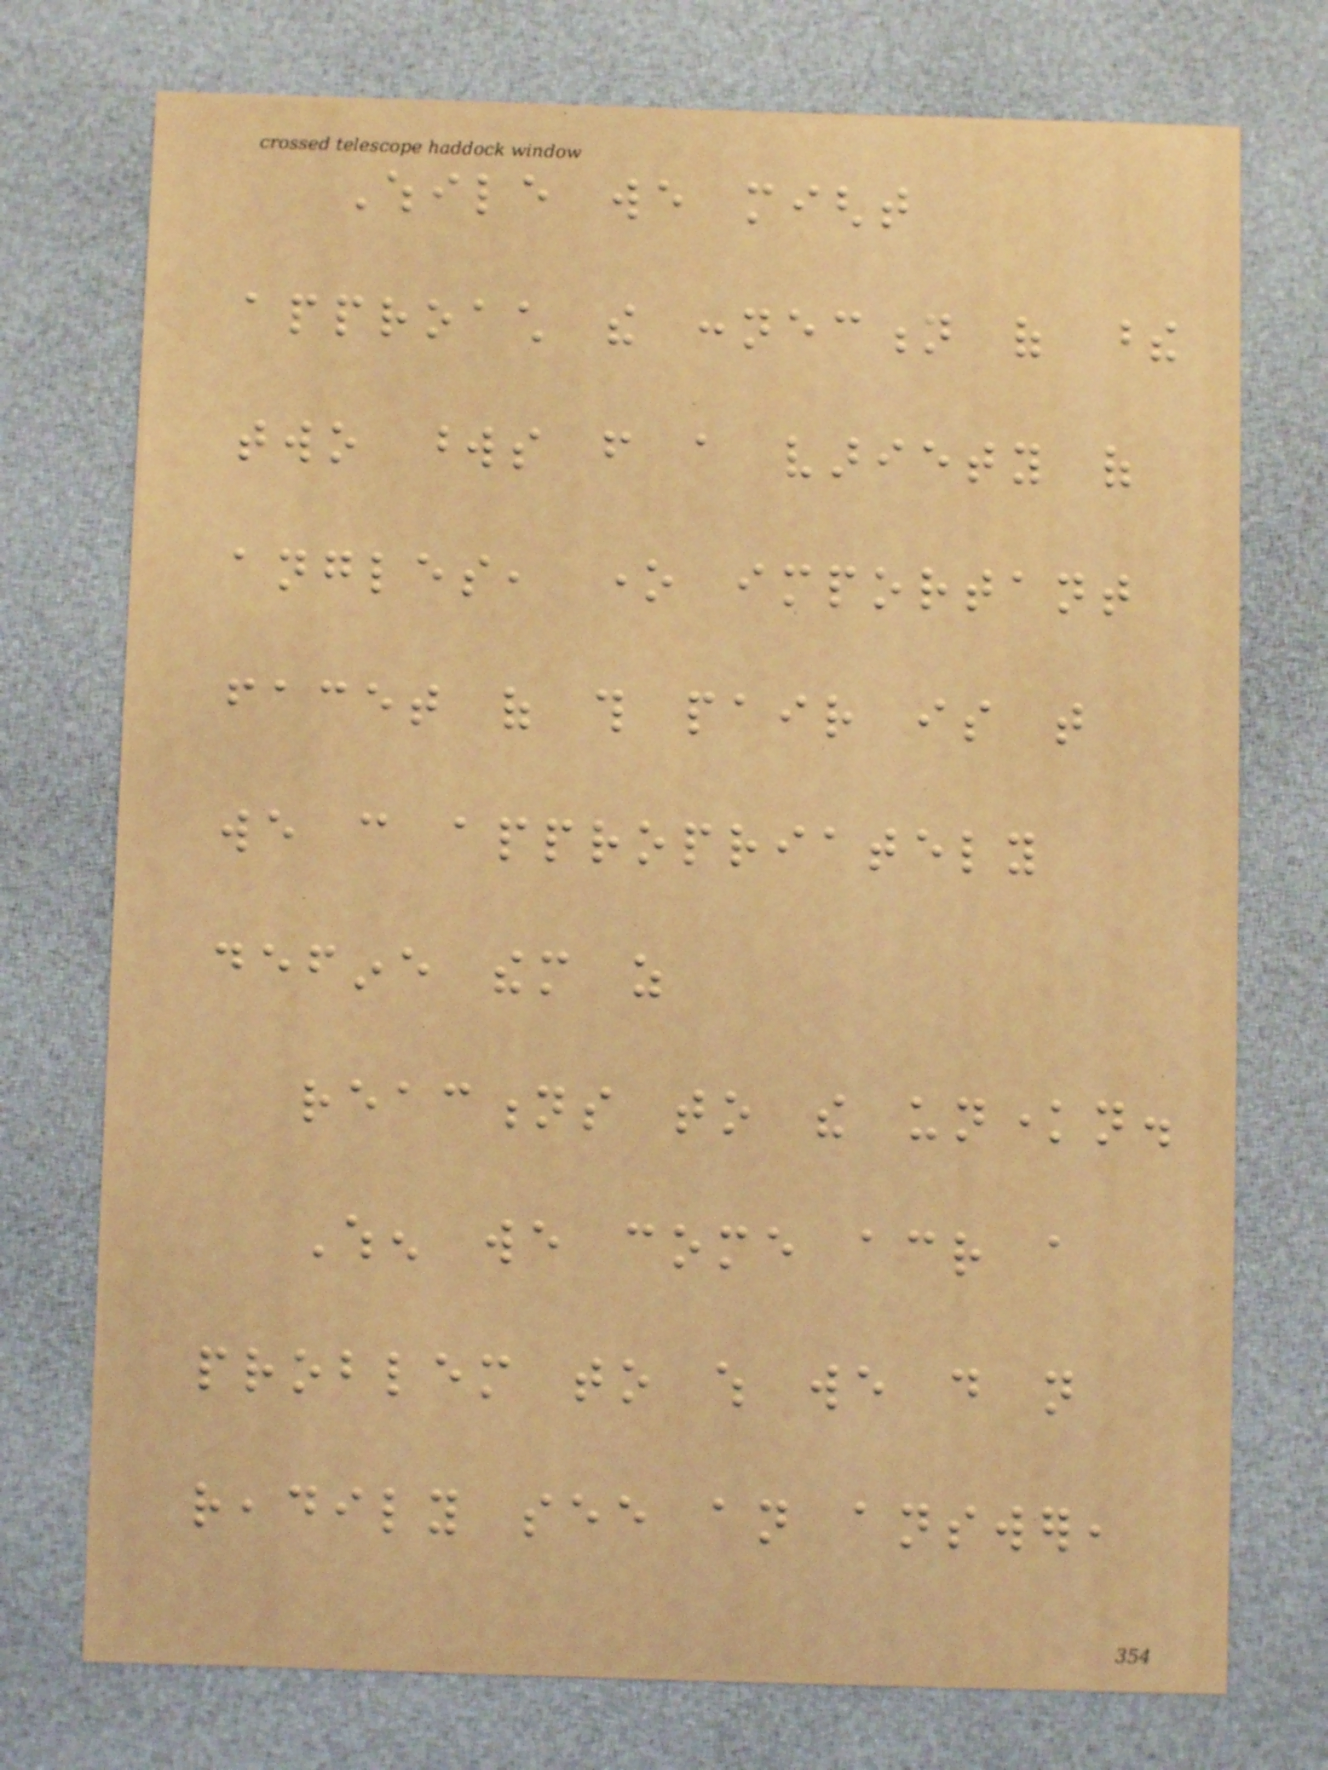While we might
approach the connection of these
two words from a variety of
angles, one important
facet of this pair is that
we can appropriately
define them as
reactions to the unknown.
When we come across a
problem to which we do not
readily see an answer,
